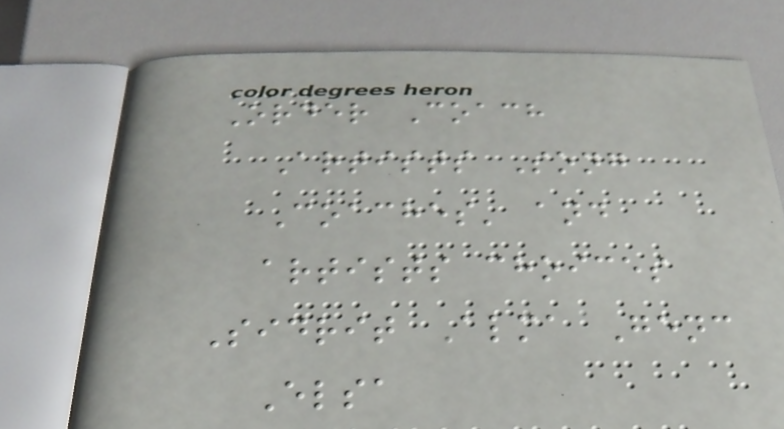Order Coach
Artists Song
Coaches' and
artists choices
Sidrit Alma Genc
Elsa
